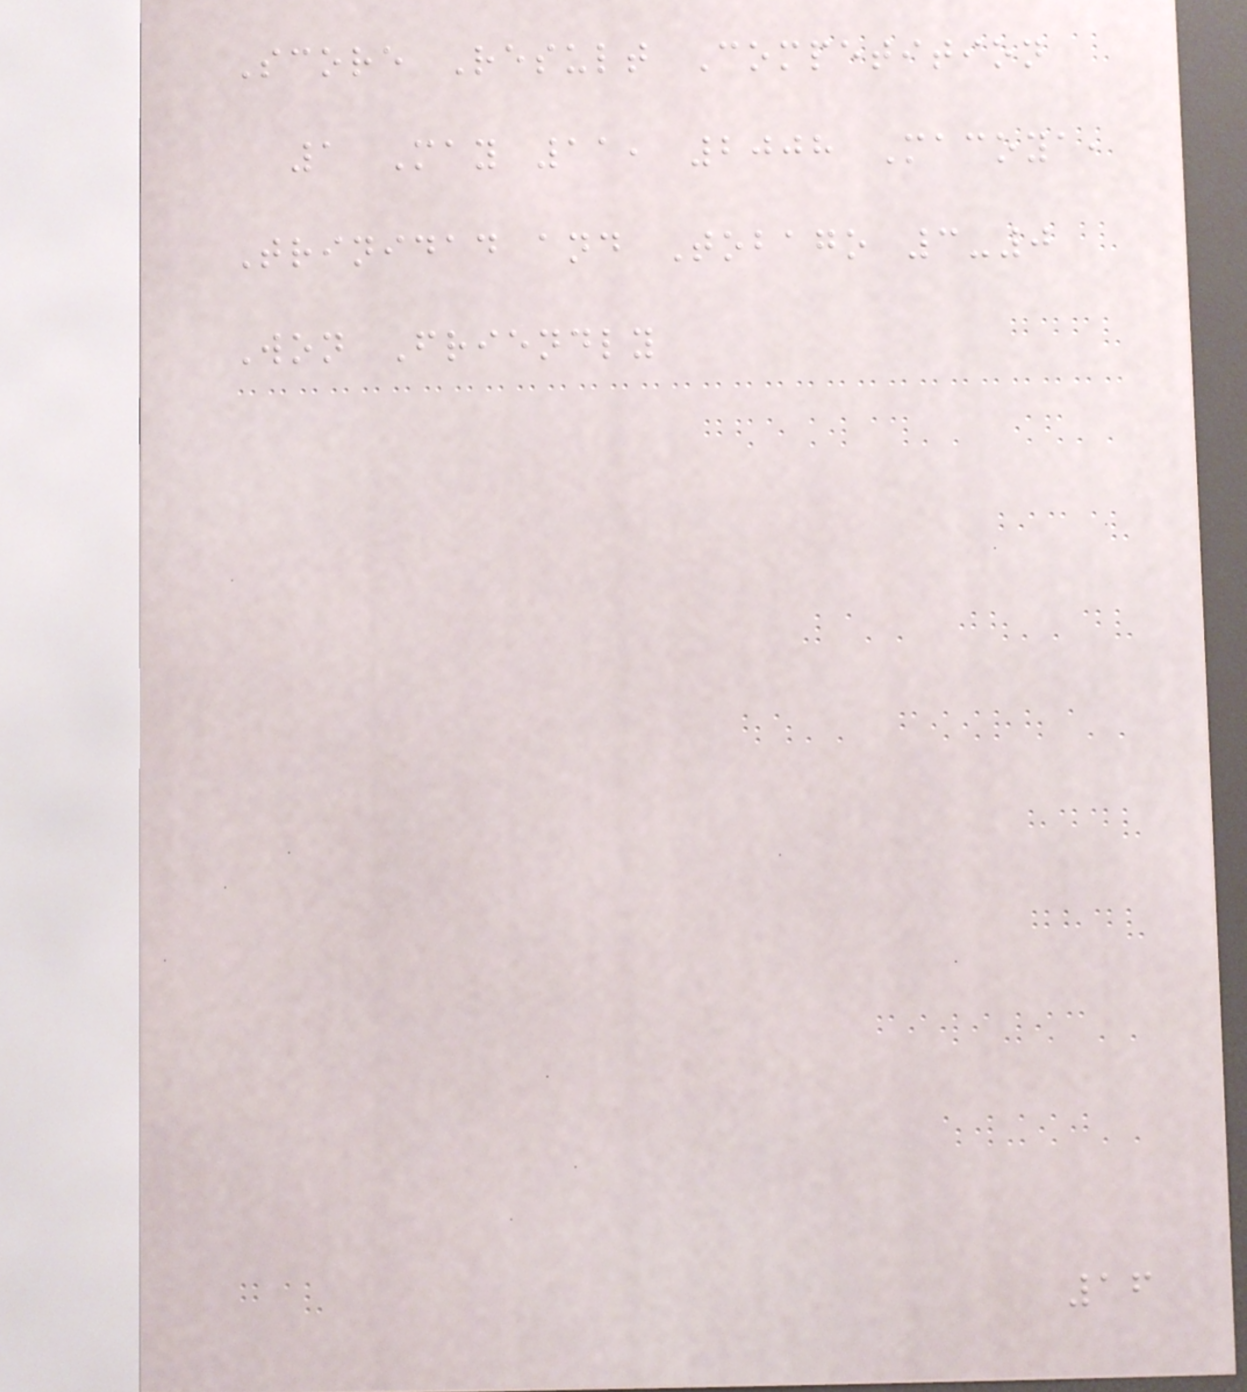Score Result Competition
1 May 11, 2008 Macoya,
Trinidad and Tobago 3-0
Won Friendly
16
